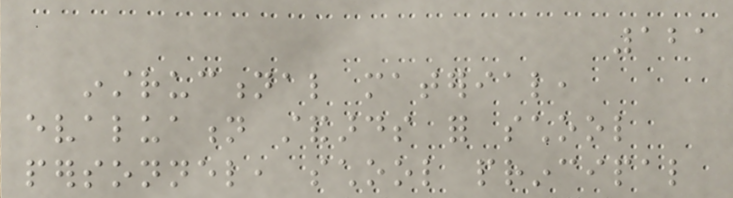121
instructional material,
evaluation standards for school
personnel, school principal
